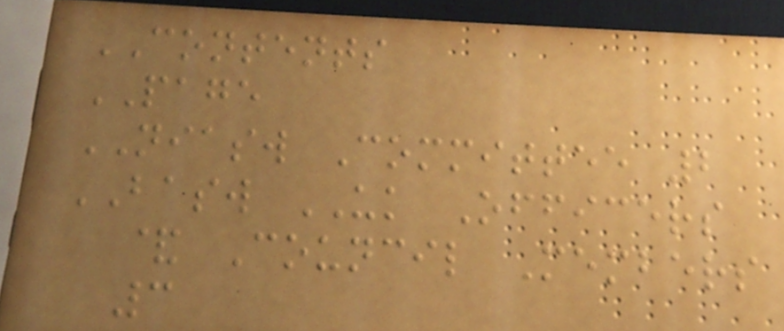CONTENTS
PAGE
NIASW Committee 2
BASW UK Officers
& Council Members
3
